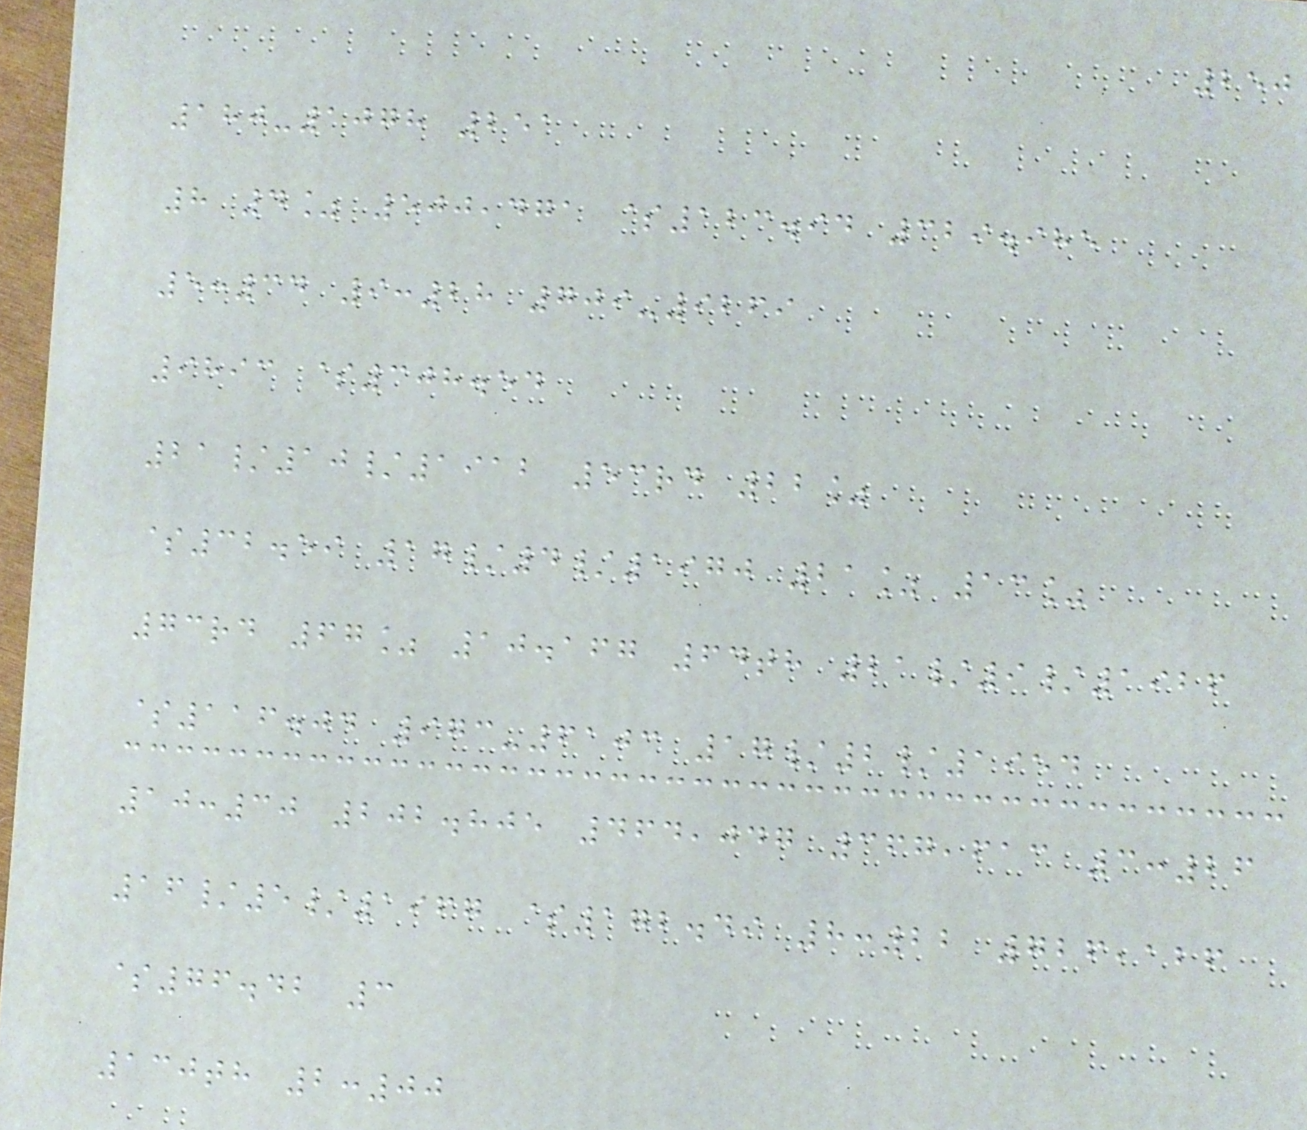250
180-1078 251
8 4% 500,471 $123.94 329.985
5:34 9:28 709-9269
9893 $308.54
21/10/1912 53rd 22%
$32.59 17/4/1970 21% 13%
73rd 67% 10.167 64th 21/9/1926
$116.04 973-6103 17/2/1954
10:30 202.805 464,047 367,613 3:26
16/5/1967 $172.49 8:22 726,126
$76.42 3
130th 2:00
